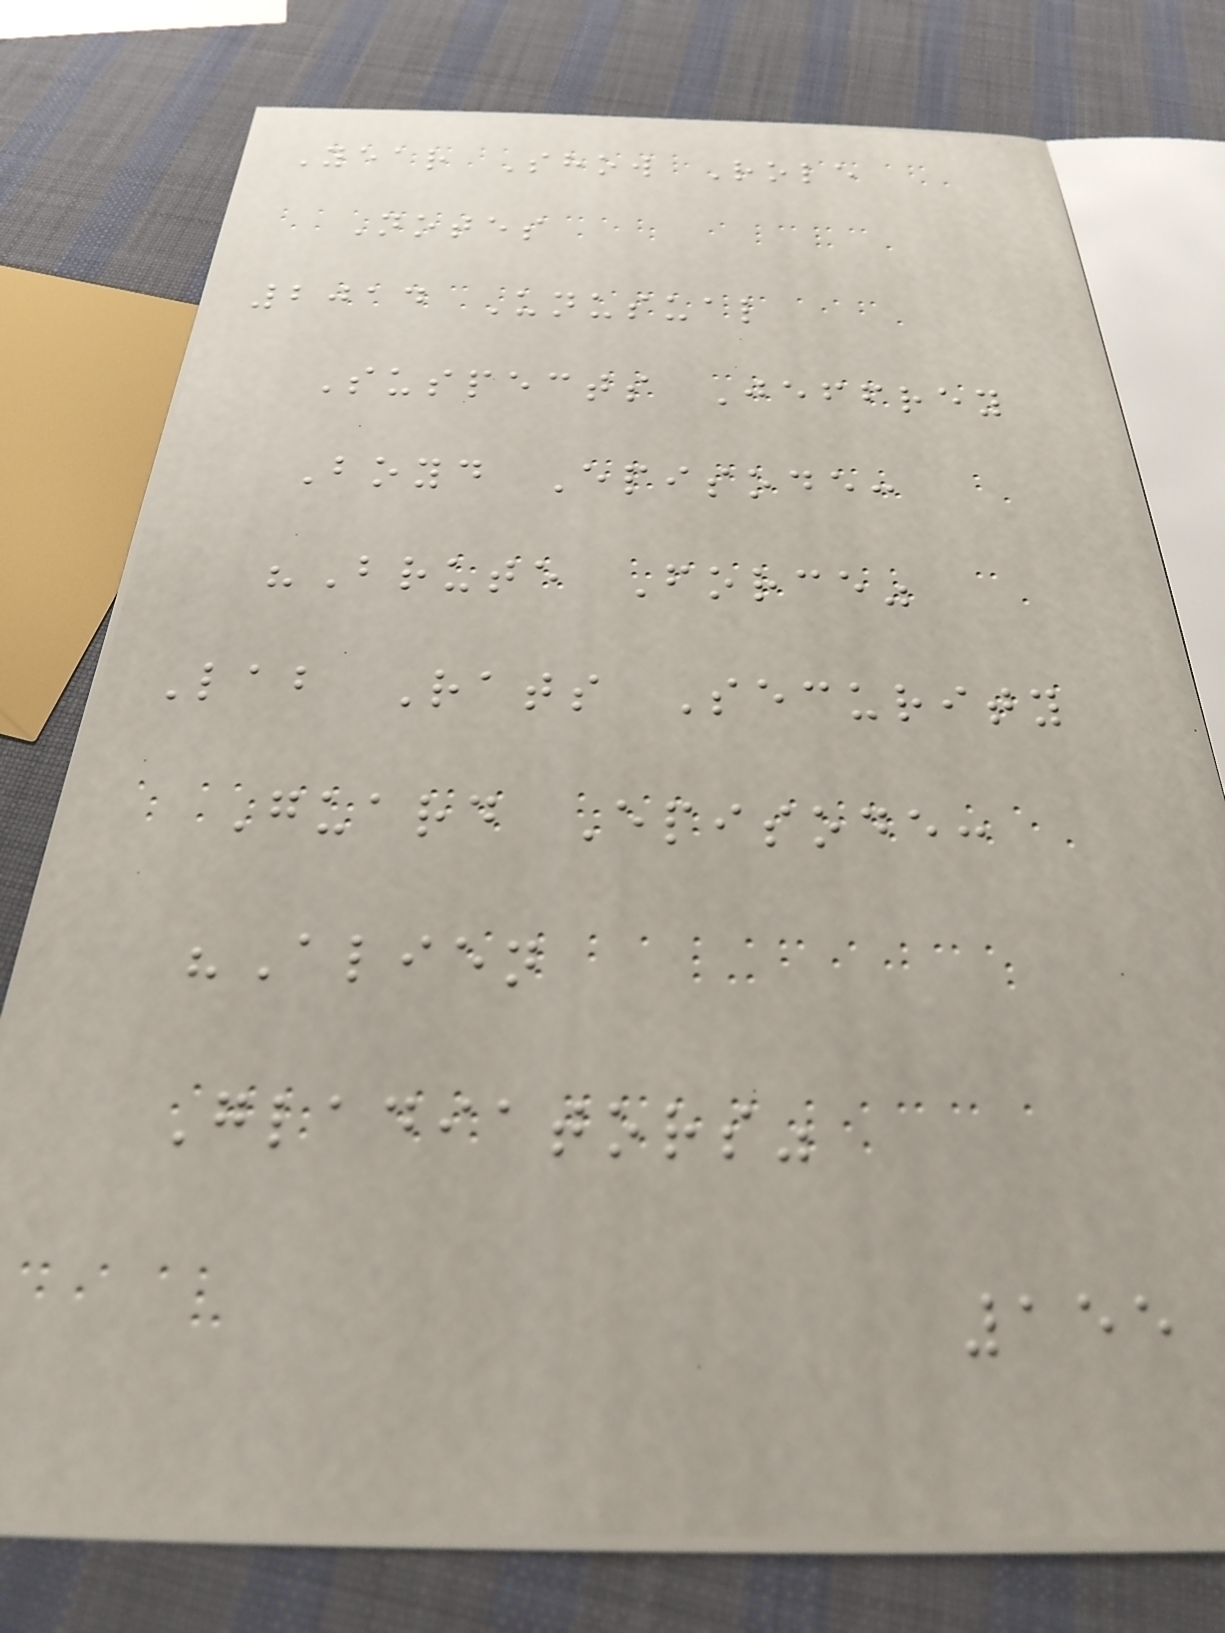Year Show Role
Notes
2014 Unusual
Suspects Jeffrey
Boyd Episode:
"Brute Force"
Lab Rats Security
Guard Episode:
"Alien
Gladiators"
155
